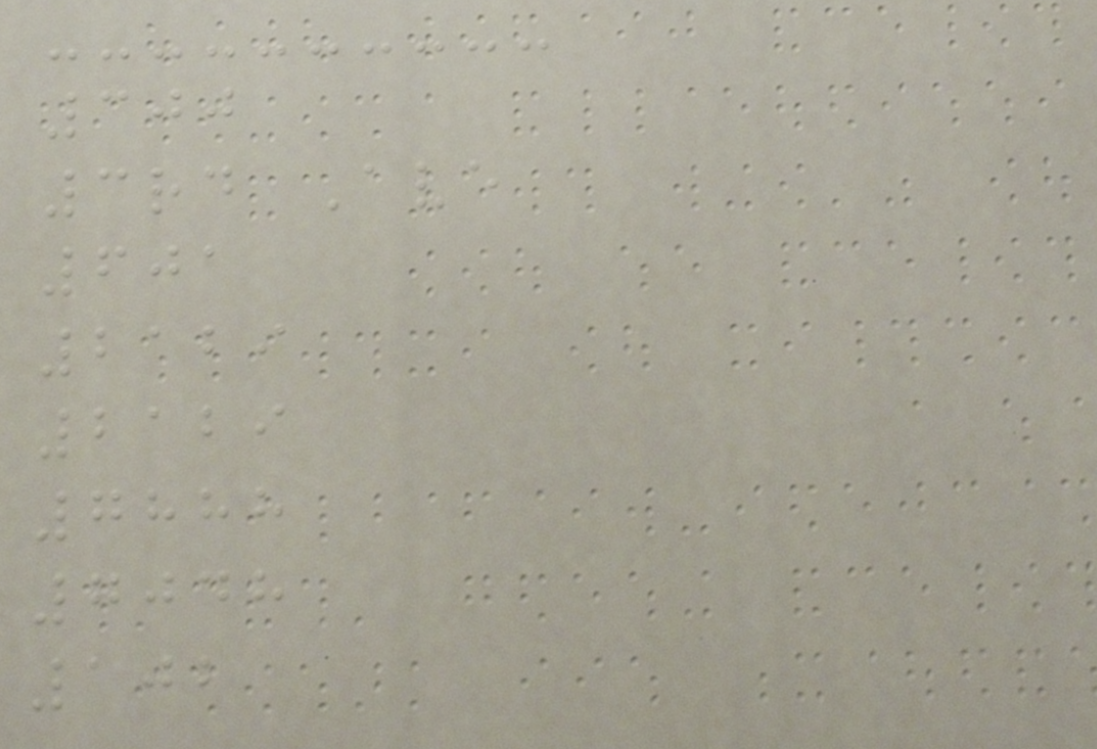300
3rd Ave
601
2129
2129
7888
7048
102
